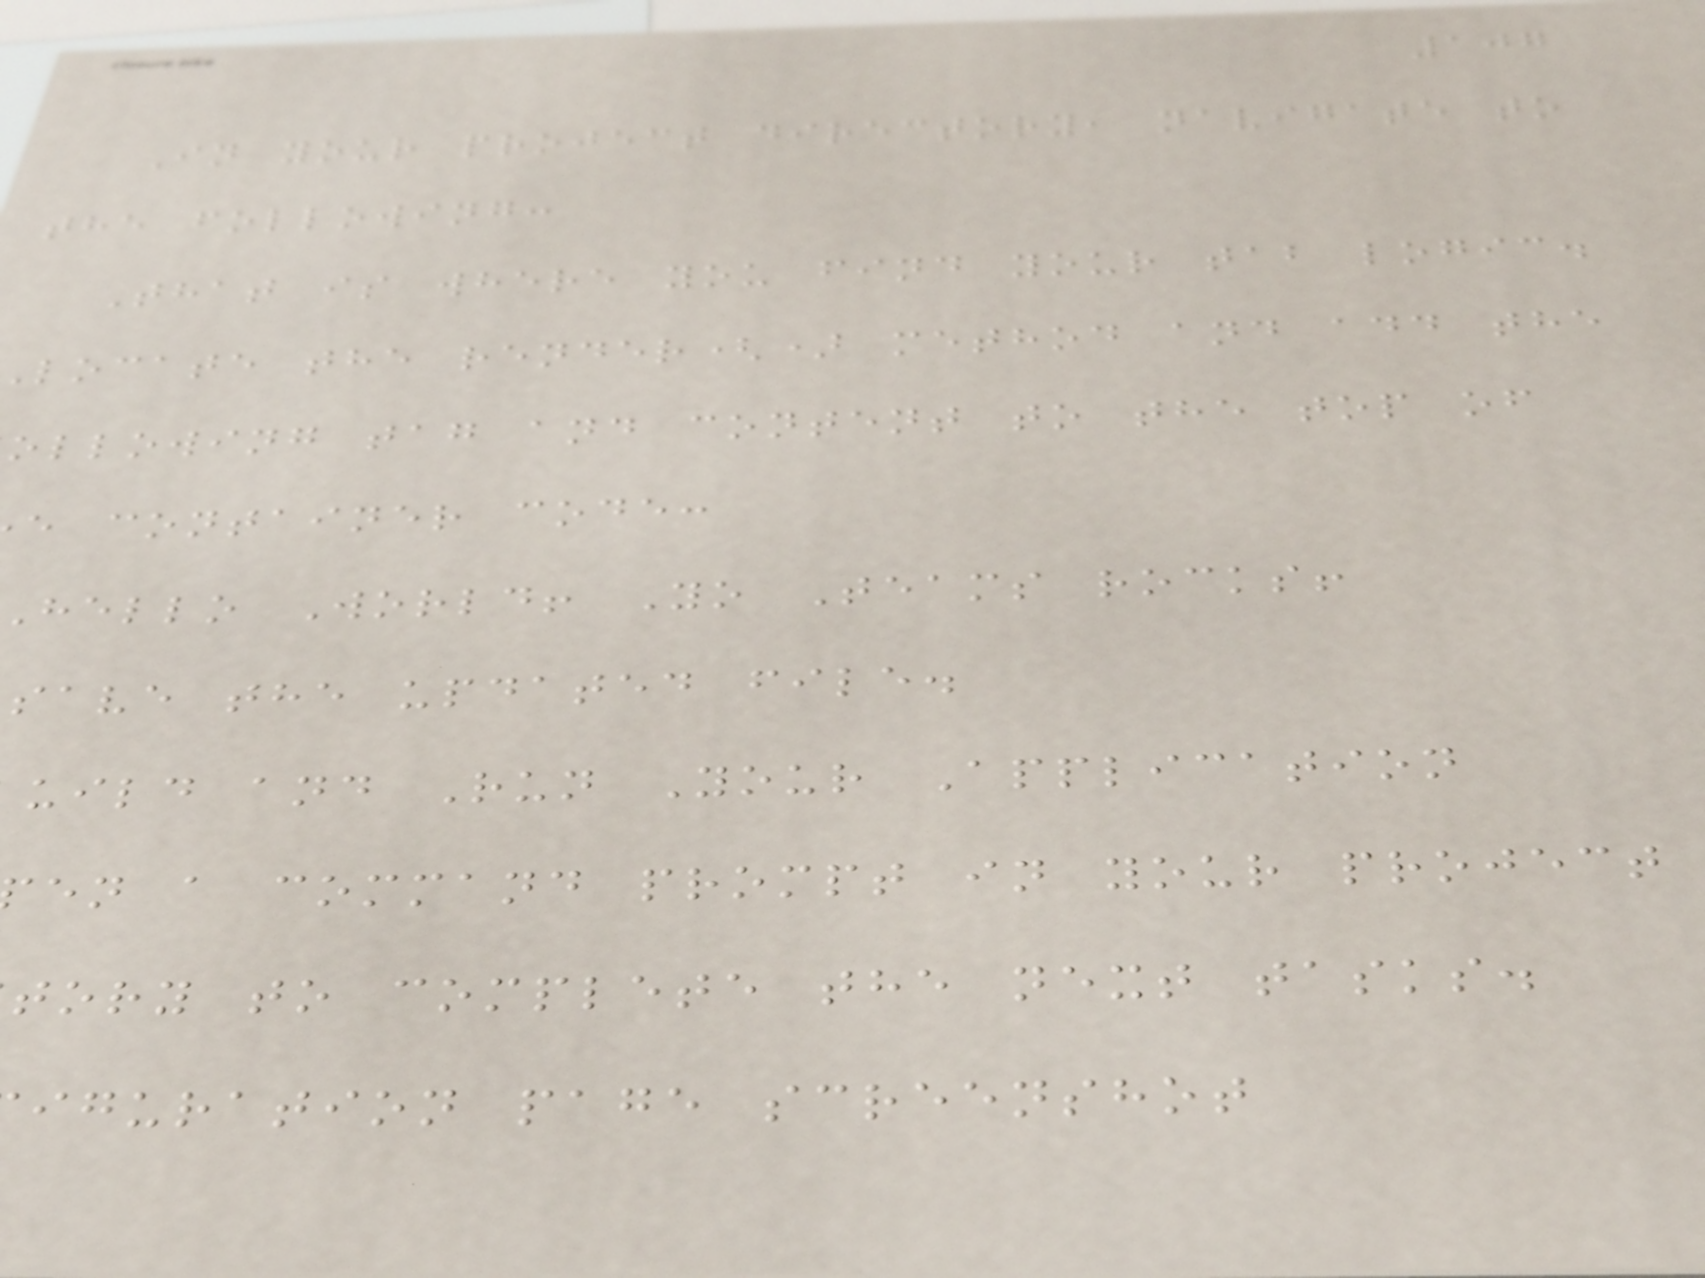107
In your project directory, navigate to
the following:
That is where you find your tab logic.
locate the render() method and add the
ollowing tag and content to the top of
e container code:
hello World! Yo Teams rocks!
save the updated file.
uild and Run Your Application
en a command prompt in your project
tory to complete the next tasks.
iguration page screenshot
